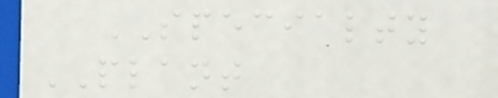SPECIALTY
PLANT
